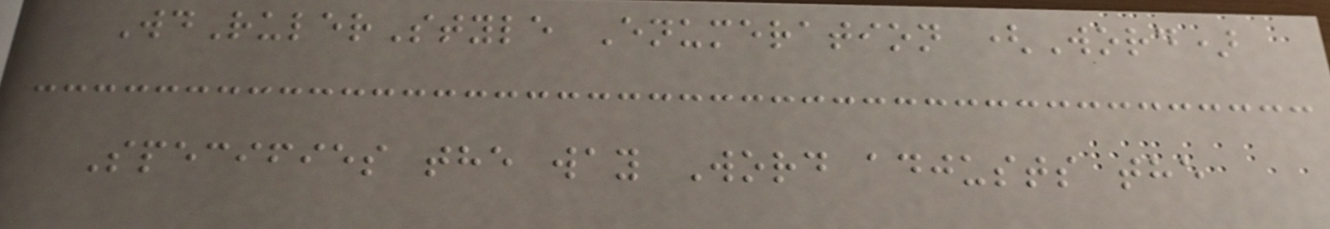WdRulerStyle Enumeration (Word)
Specifies the way Word adjusts the
